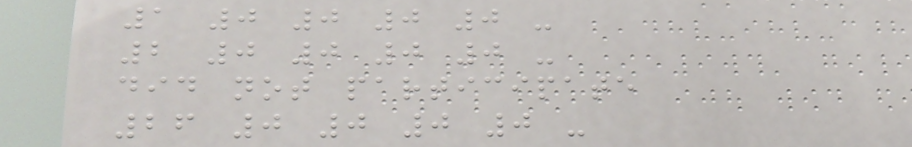1 0 0 0 0 -
2 0 0 0 0 -
did not participate
26 0 0 0 0 -
